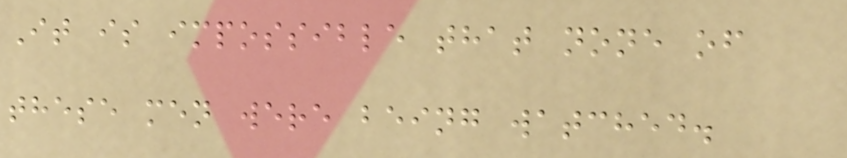It is impossible that none of
these men were being watched.
